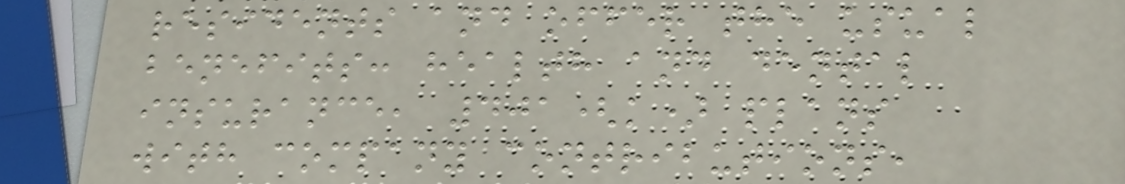residents and offer the usual
benefits: health and dental
insurance, 401(k) plans
with company contributions,
